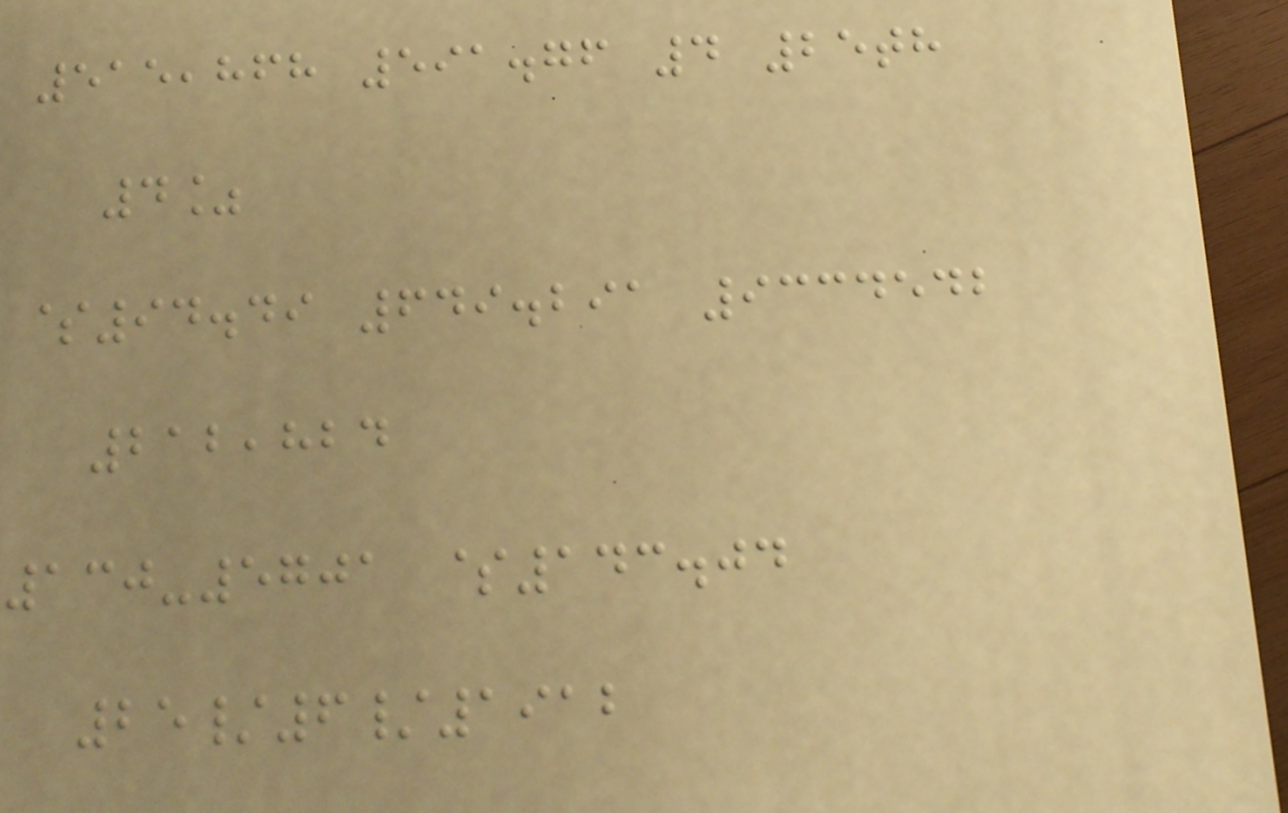515,868 591.76 4 25th
4%
$94.49 649.291 9334542
212,824
130-5701 $143.04
25/6/1912
